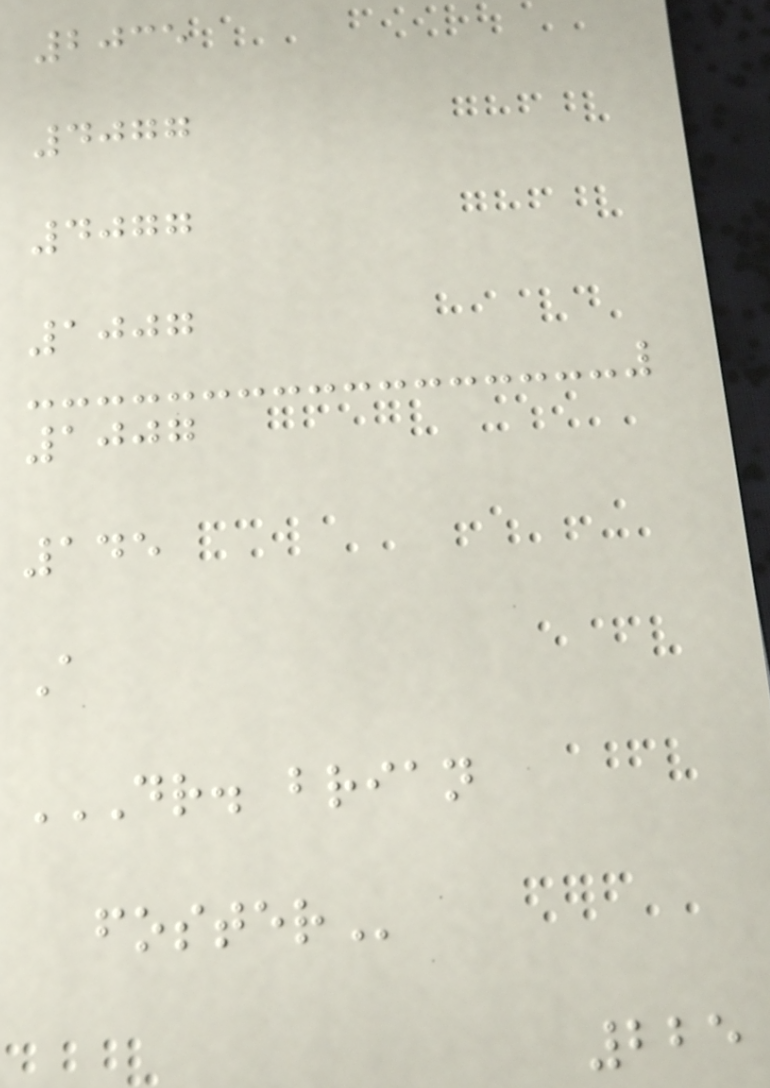2035
4077
4077
1007
1007
145
A
DR. BRIAN
FOSTER
225
